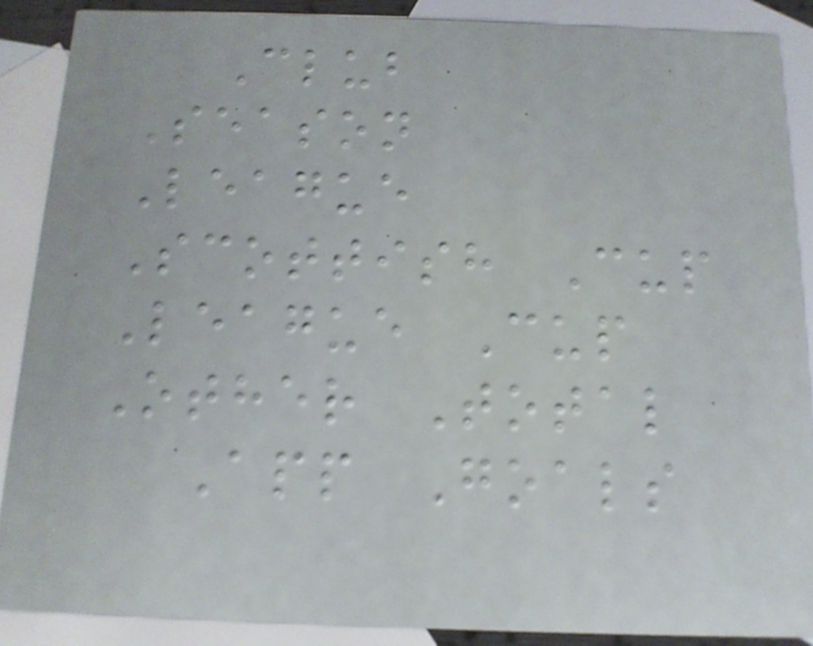Club
Season
League
Scottish Cup
League Cup
Other Total
App Goals
